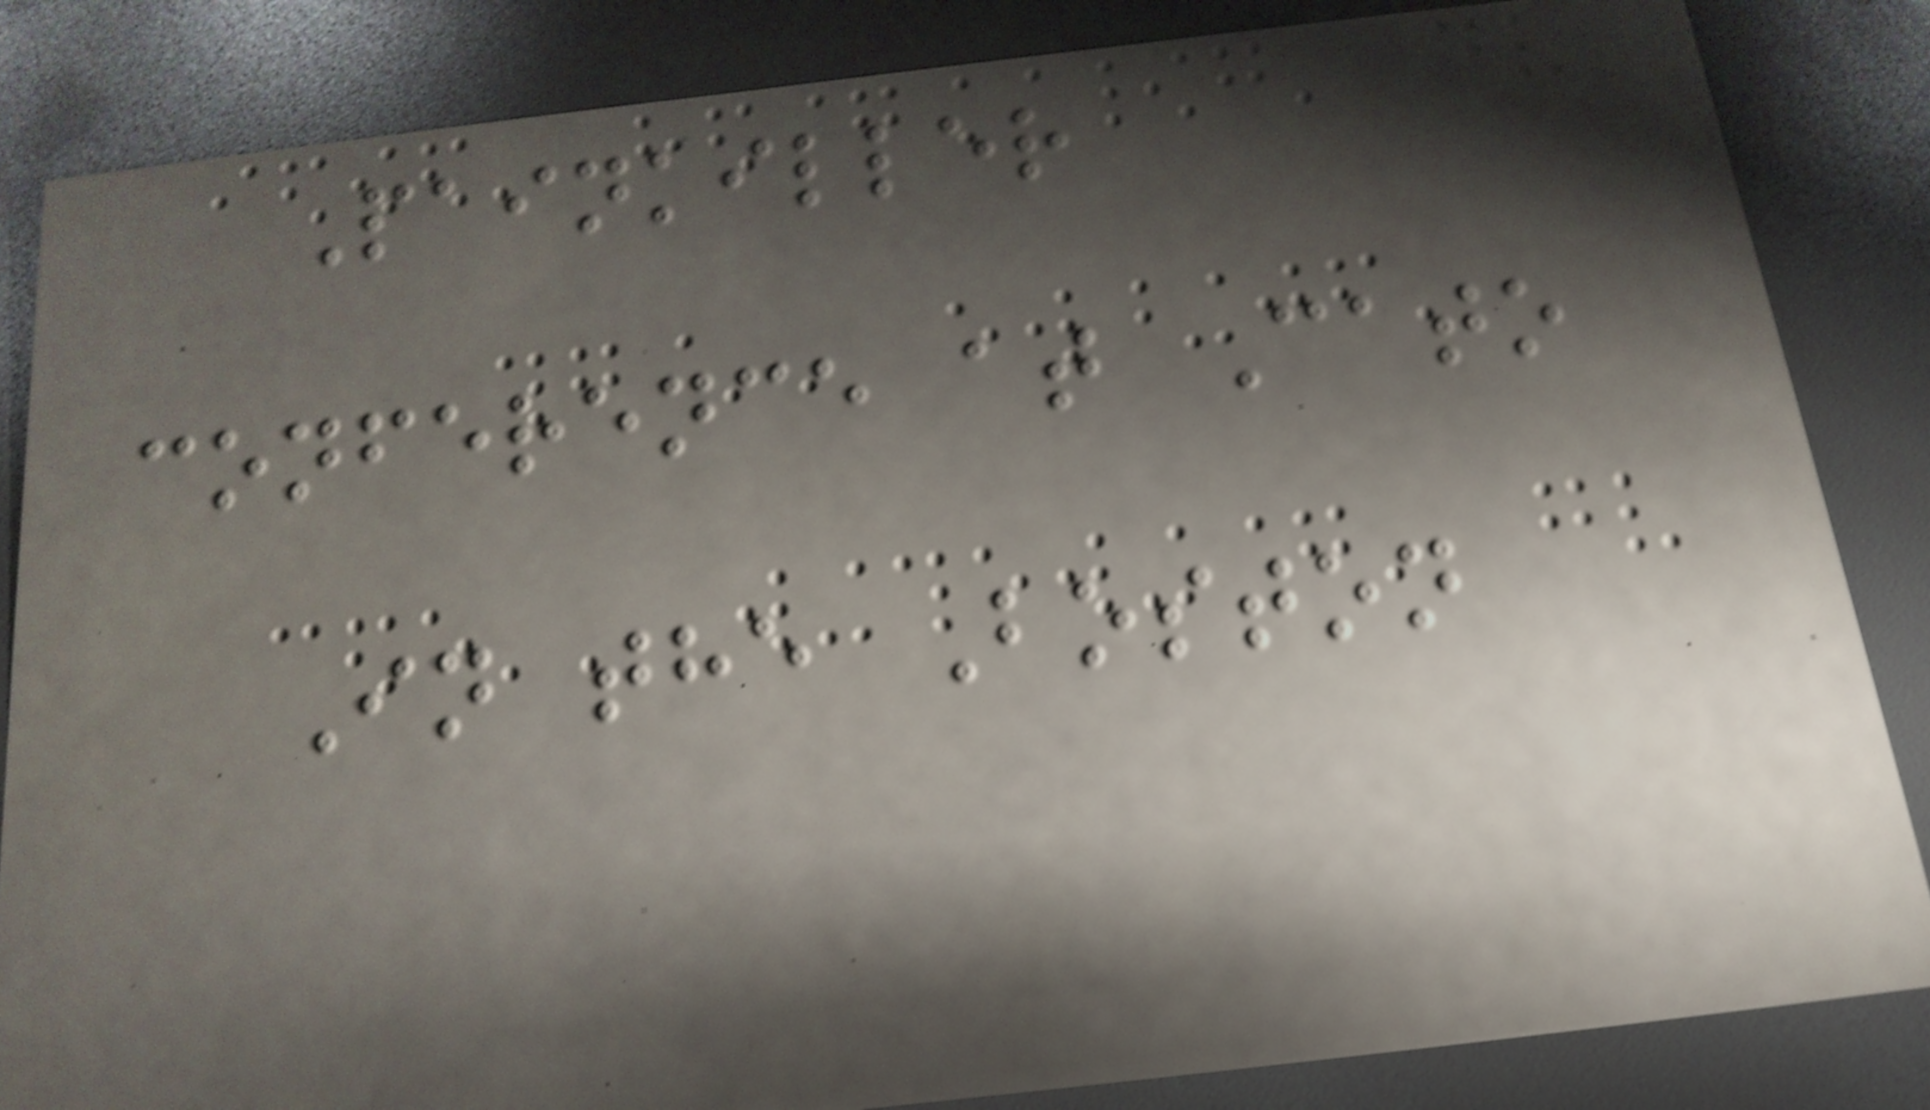Painkiller
conference at Cato
In the Boston
